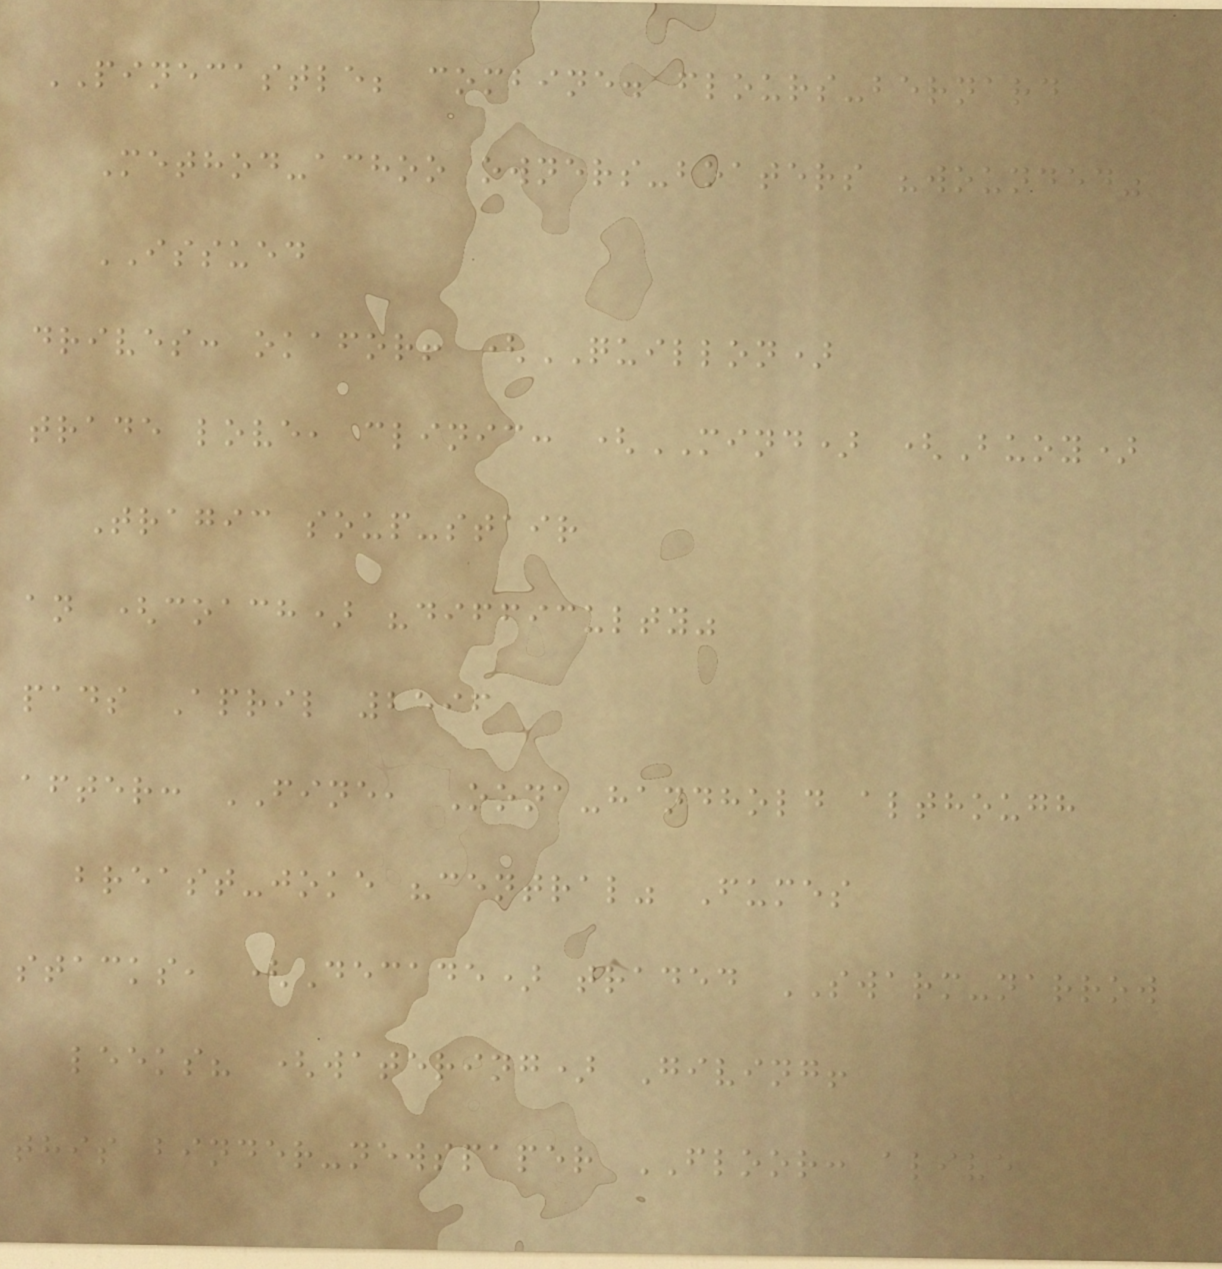PINECASTLE; combine. flours-bernard
Method-achoo owners-boaters "wounded"
ISSUED
drives: okafor! (QUILLON)
trade love, clinic: (MIND) (Buoy)
Tragic soup-stair
an (coach) "difficulty"
pads April 2596
after: FINE, Oona-handhold although
breast-joke "central" Fumes
stacks, (Decade) traded SWARM-narrow
leeks? (watering) Giving!
this binder-newspaper FLOOR: alive
